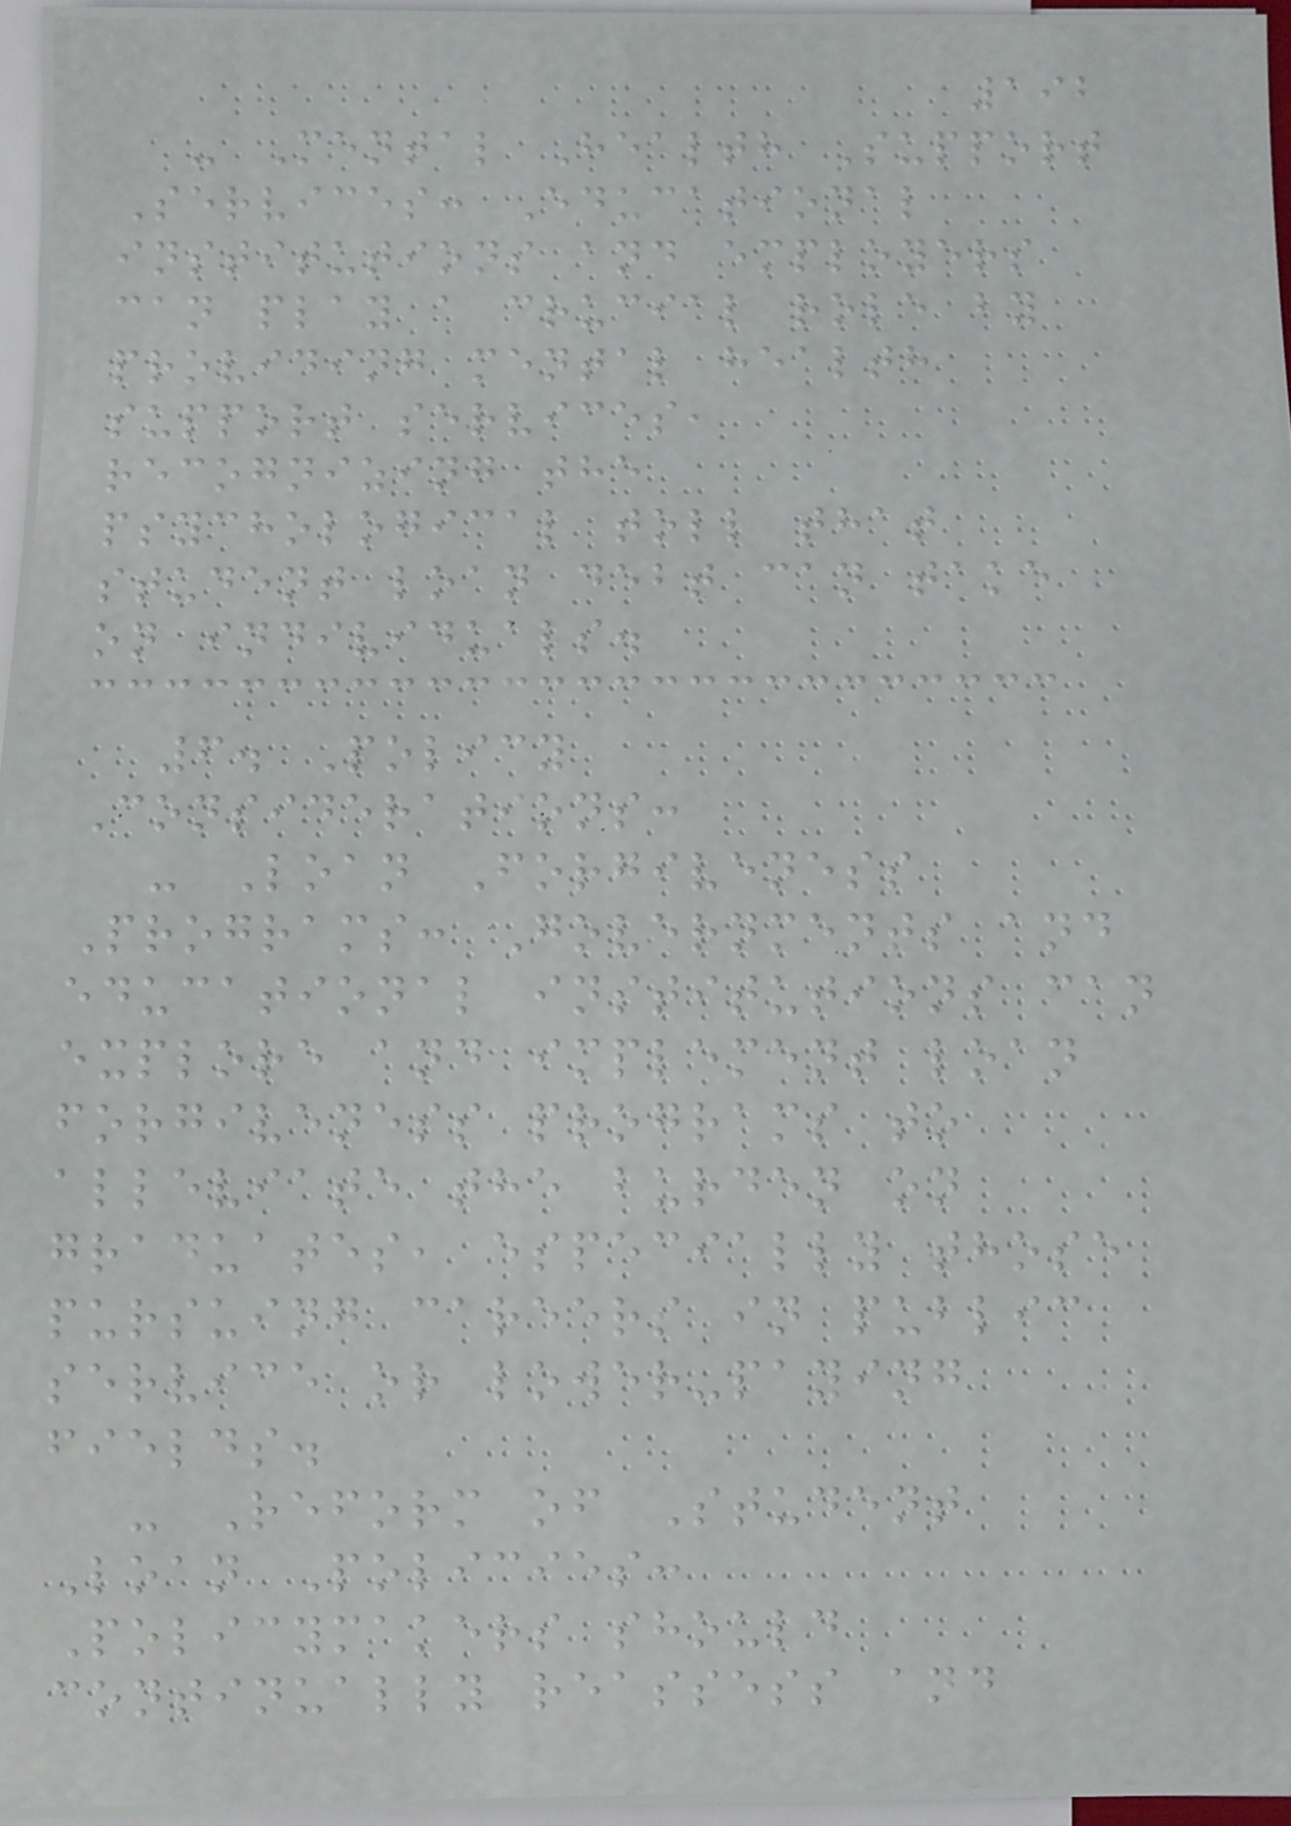192
- Mental Health Support
Services: Educational
institutions and employers
can play a crucial role by
providing mental health
support services,
recognizing the
psychological toll that
student loan debt can take
on individuals.
6. Policy
Considerations:
- Loan Forgiveness
Programs: Governments and
educational institutions can
explore and implement loan
forgiveness programs to
alleviate the burden on
graduates, especially those
pursuing careers in public
service or lower-paying
fields.
- Reform of Student
Loan Policies:
Policymakers should
continually reassess and
